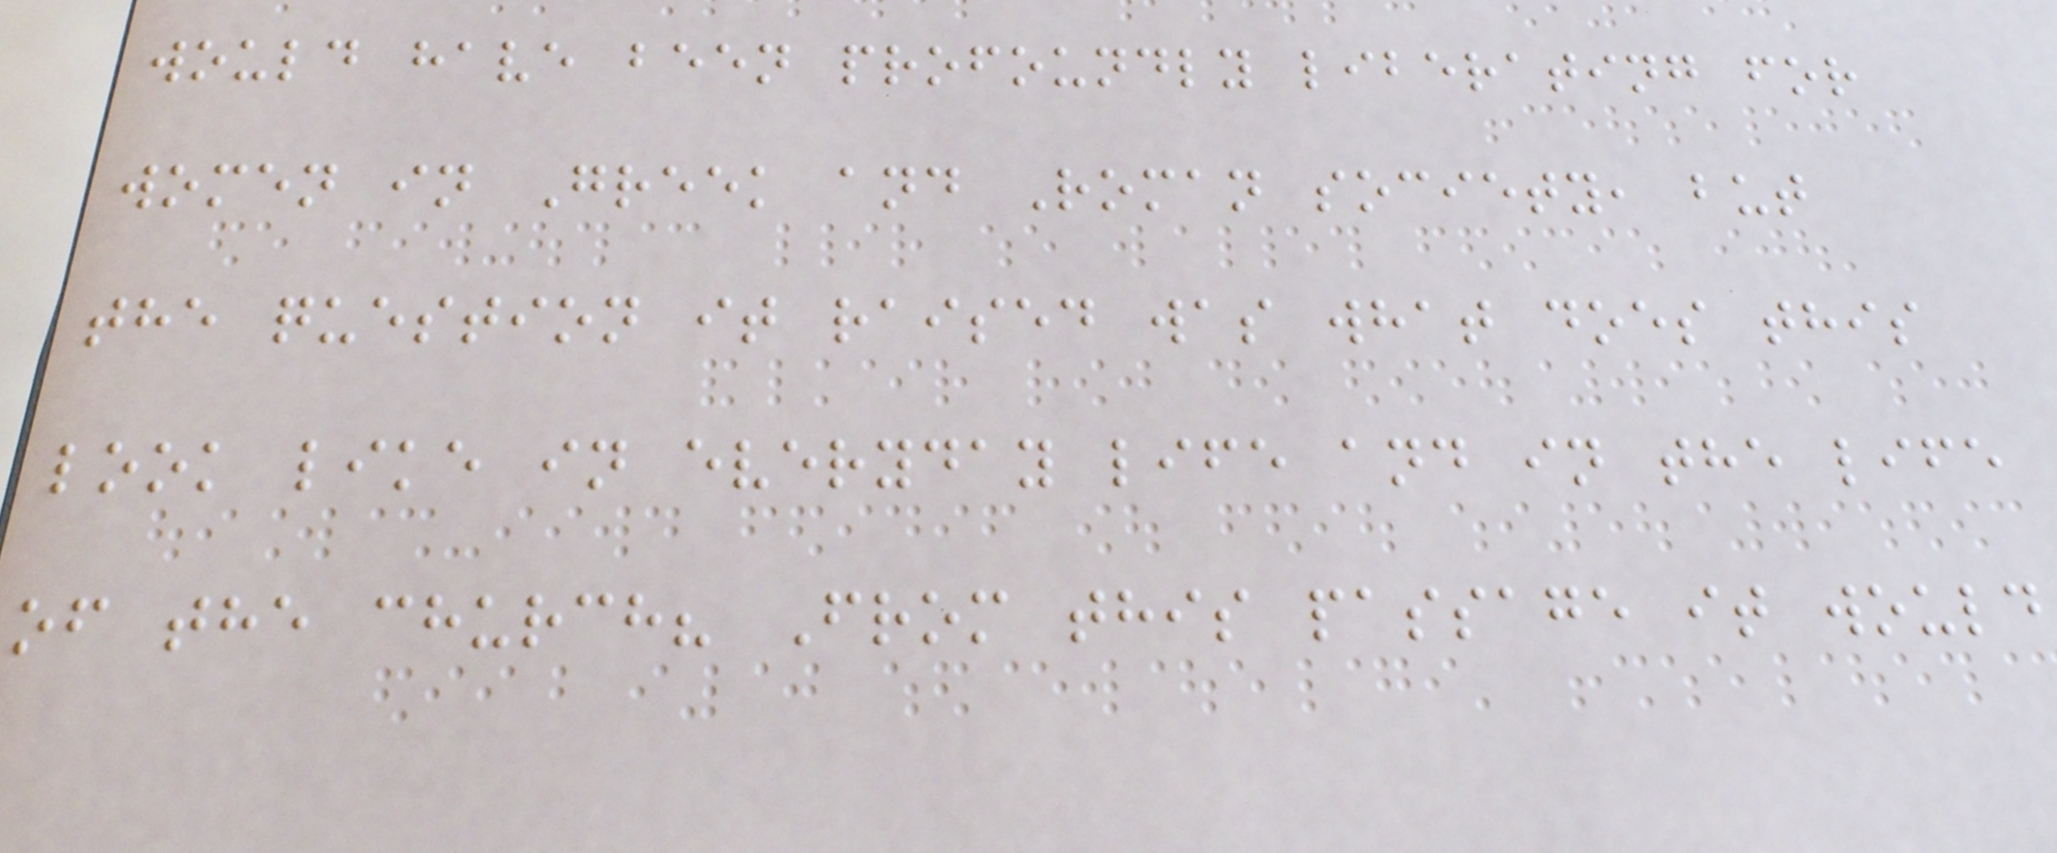would have been profoundly liberating for
women in Greek and Roman society, but
the question it raised was what does this
look like in everyday life and in the life
of the church? From this passage it would
